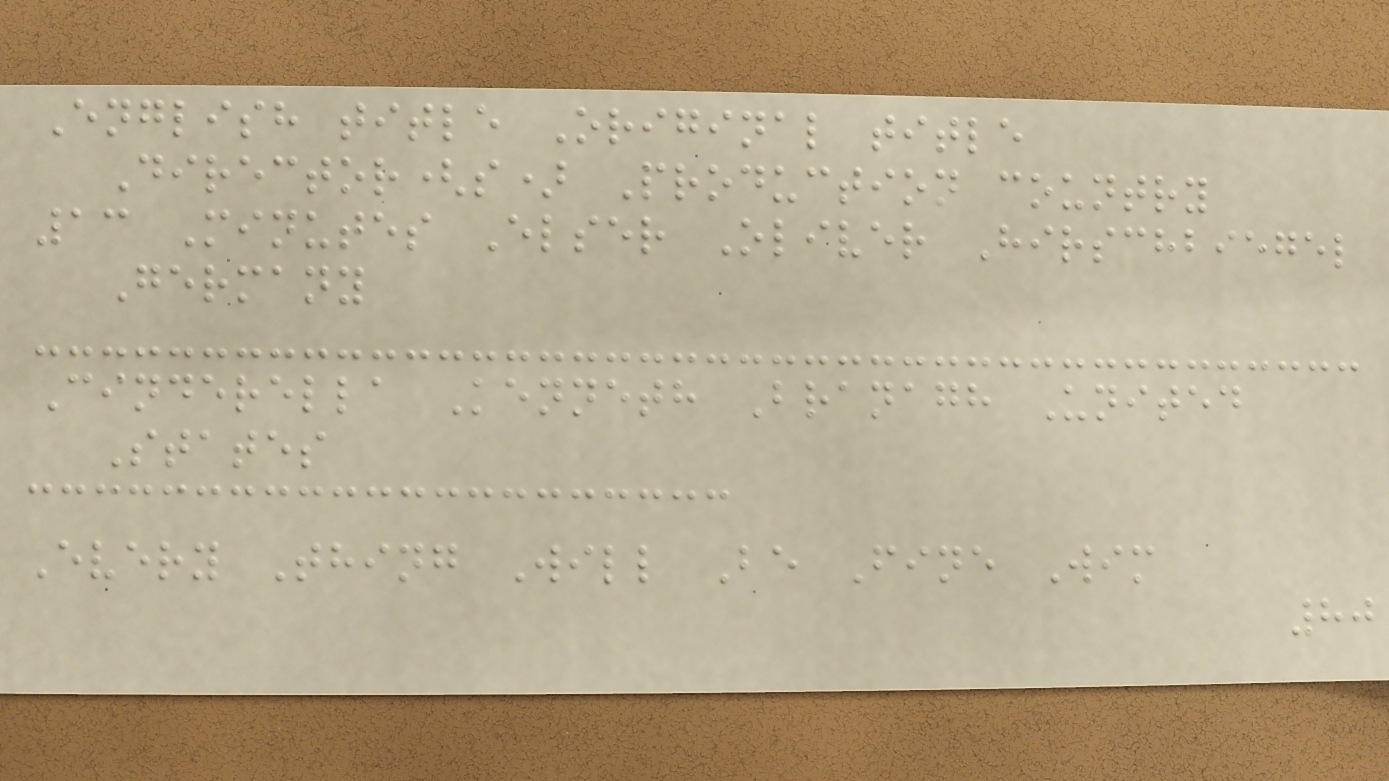English title Original title
Director(s) Production country
13 Minutes Elser Oliver Hirschbiegel
Germany
Cinderella Kenneth Branagh United
States
Every Thing Will Be Fine Wim
80
